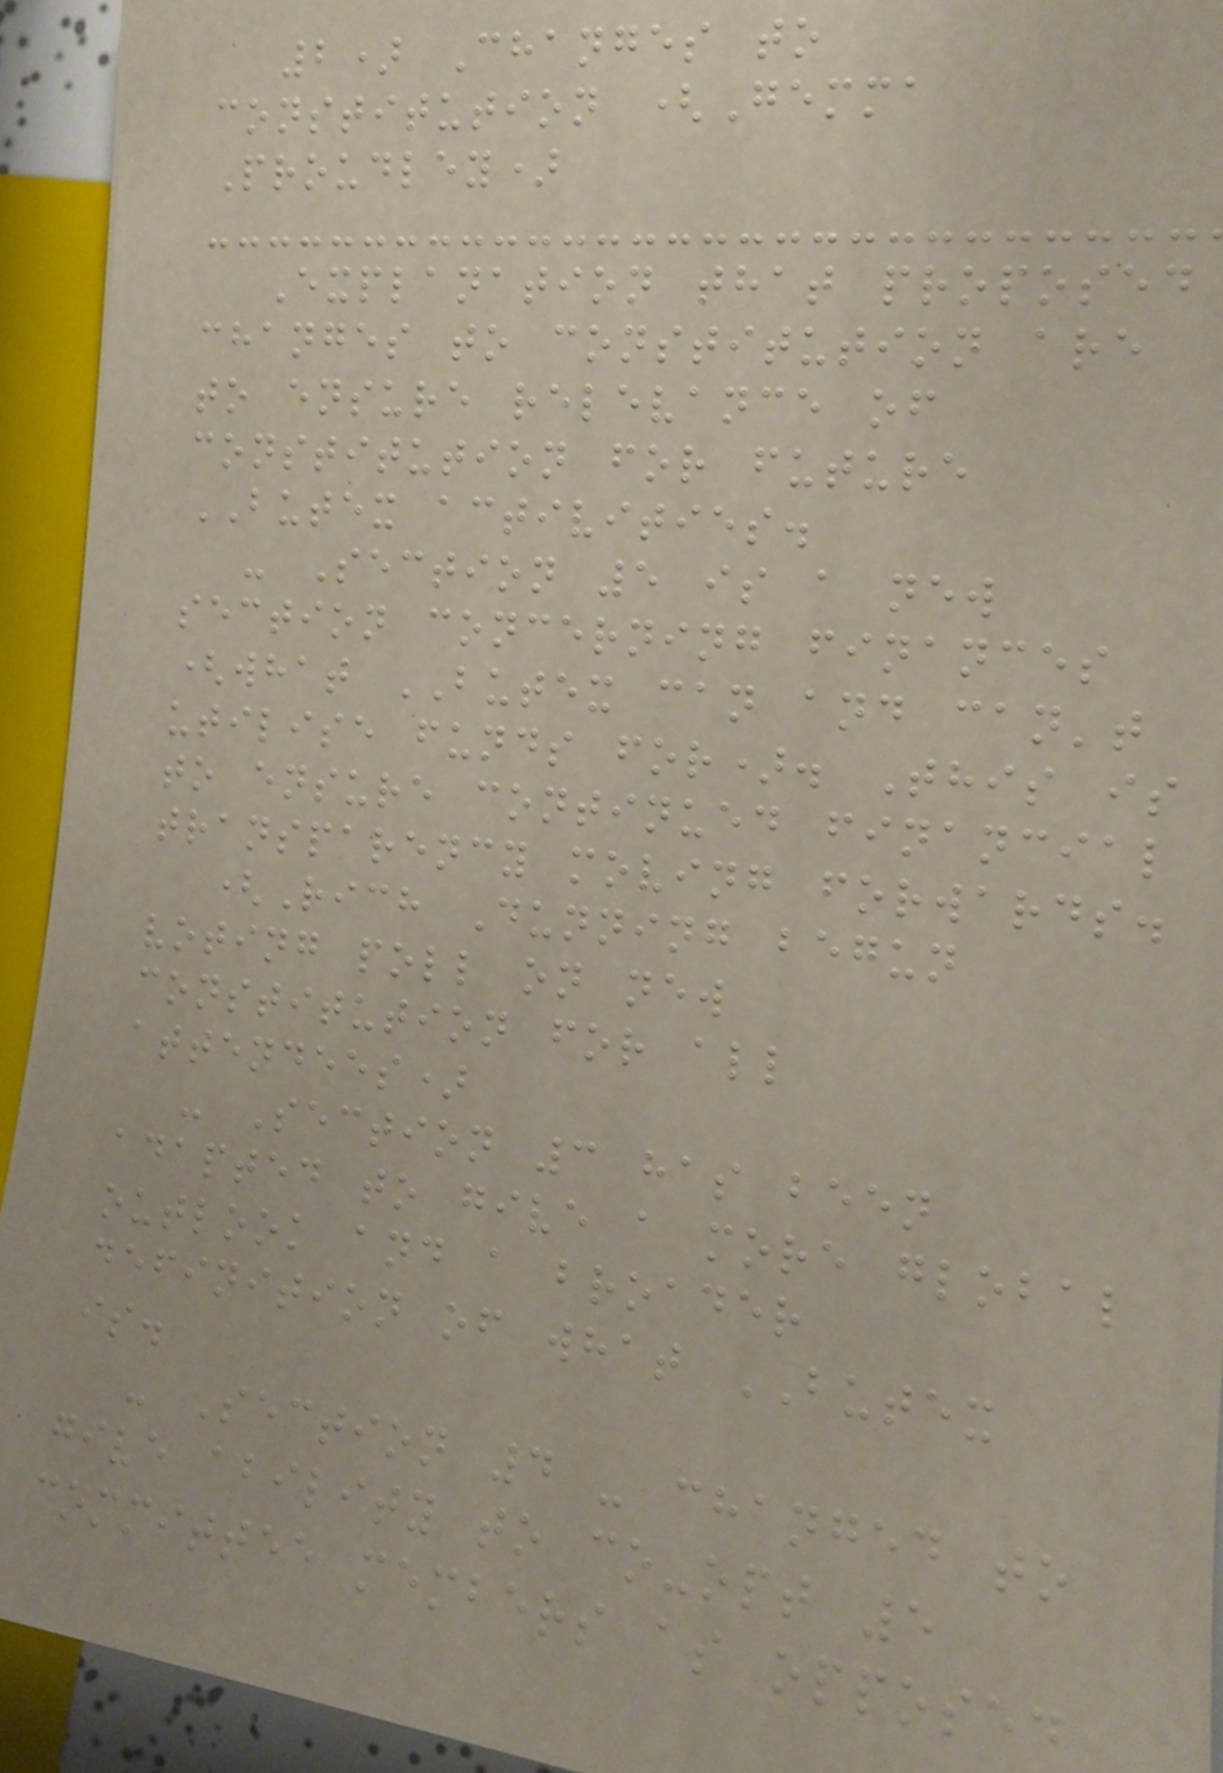2) Changes to
constitution (Gemma
Proudley)
Explanation that proposed
changes to constitution are
to ensure relevance of
constitution for future
BUTEX activities.
- Section 5 is a new
section concerning finances
(what BUTEX can and can't
utilise funds for). This is
to ensure continued financial
transparency moving forwards.
(Rich Dunning begun
voting poll on new
constitution for all
attendees)
- Section 3 has been
adapted to give a more global
outlook and a broader
definition of what BUTEX
is.
- Section 4 - changed to
give ability to co-opt 5
committee members as opposed
